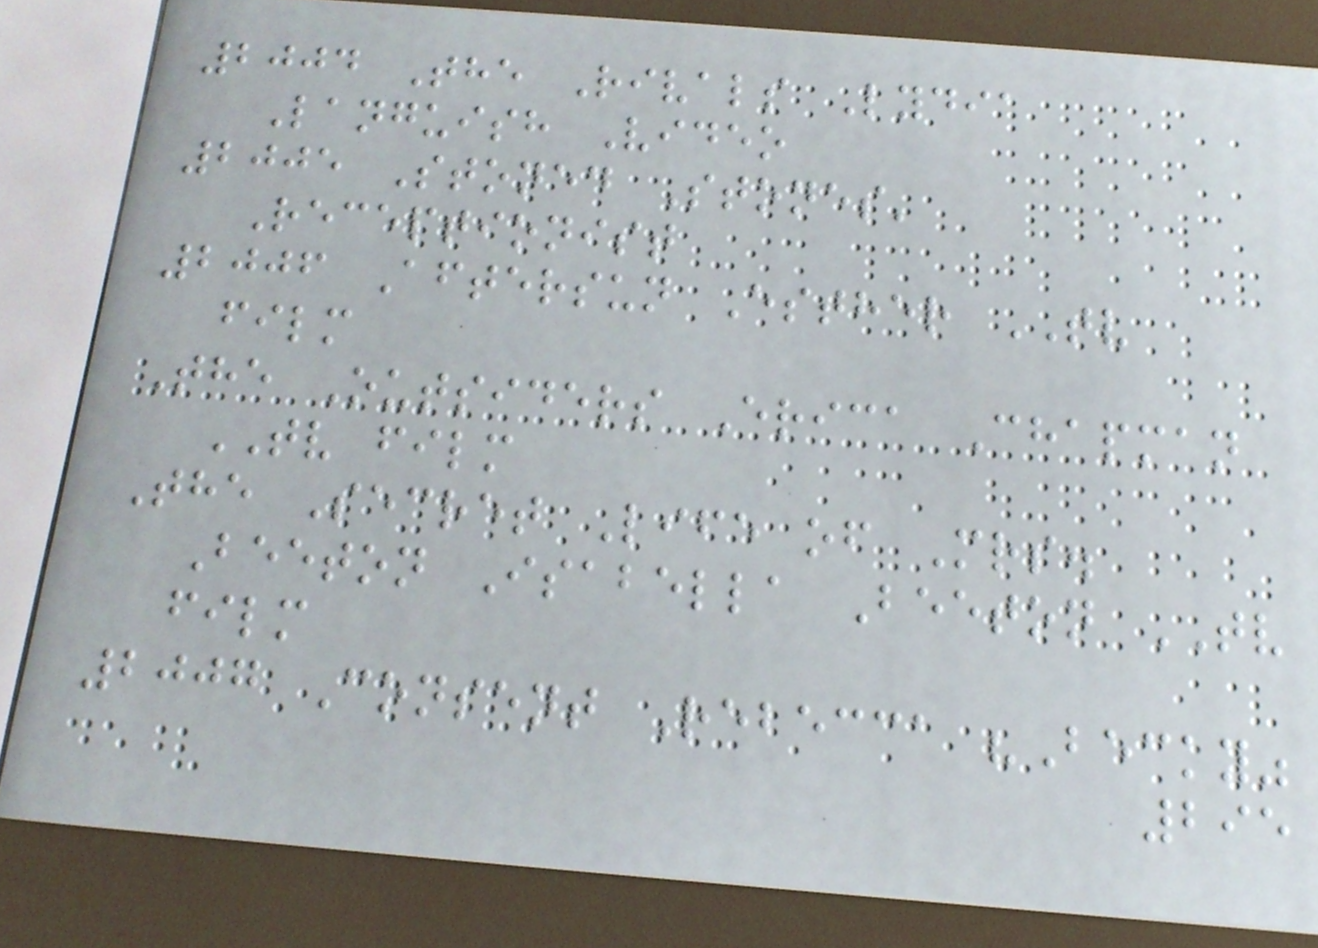2004 The Rivals Lydia
Languish Video
2005 Stoned Stones'
Receptionist
2006 Aftersun Esther TV
film
The Outsiders Erica Chapman
TV film
The Secret Life of Mrs.
Beeton Isabella Beeton TV
film
2007 Consent Rebecca "Becky"
295
